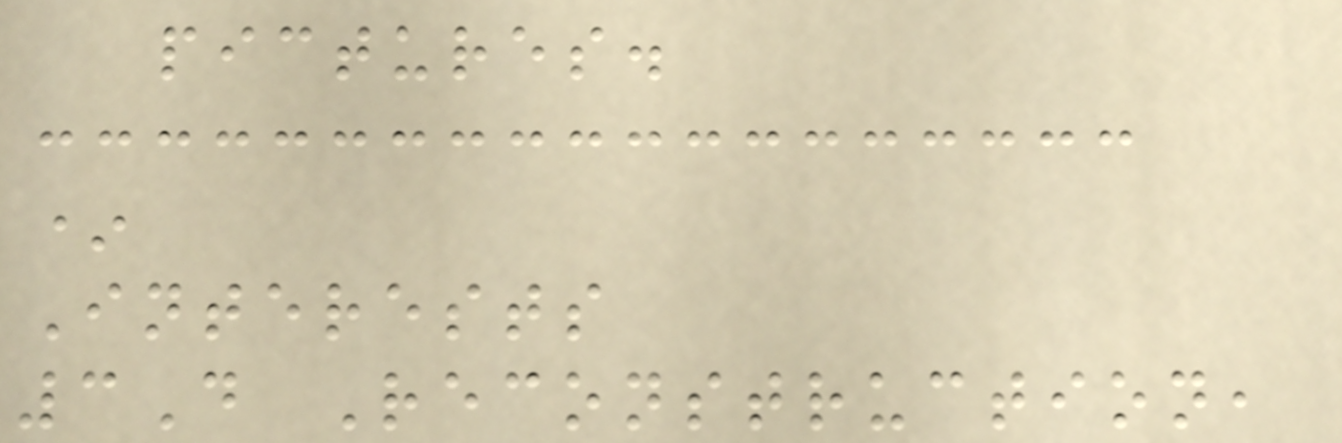pictures.
*
Interests
3D Reconstruction,
